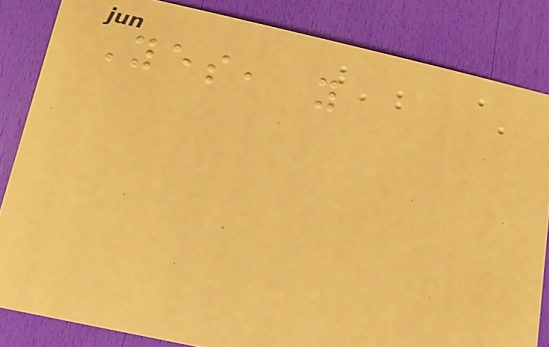Yes, you
